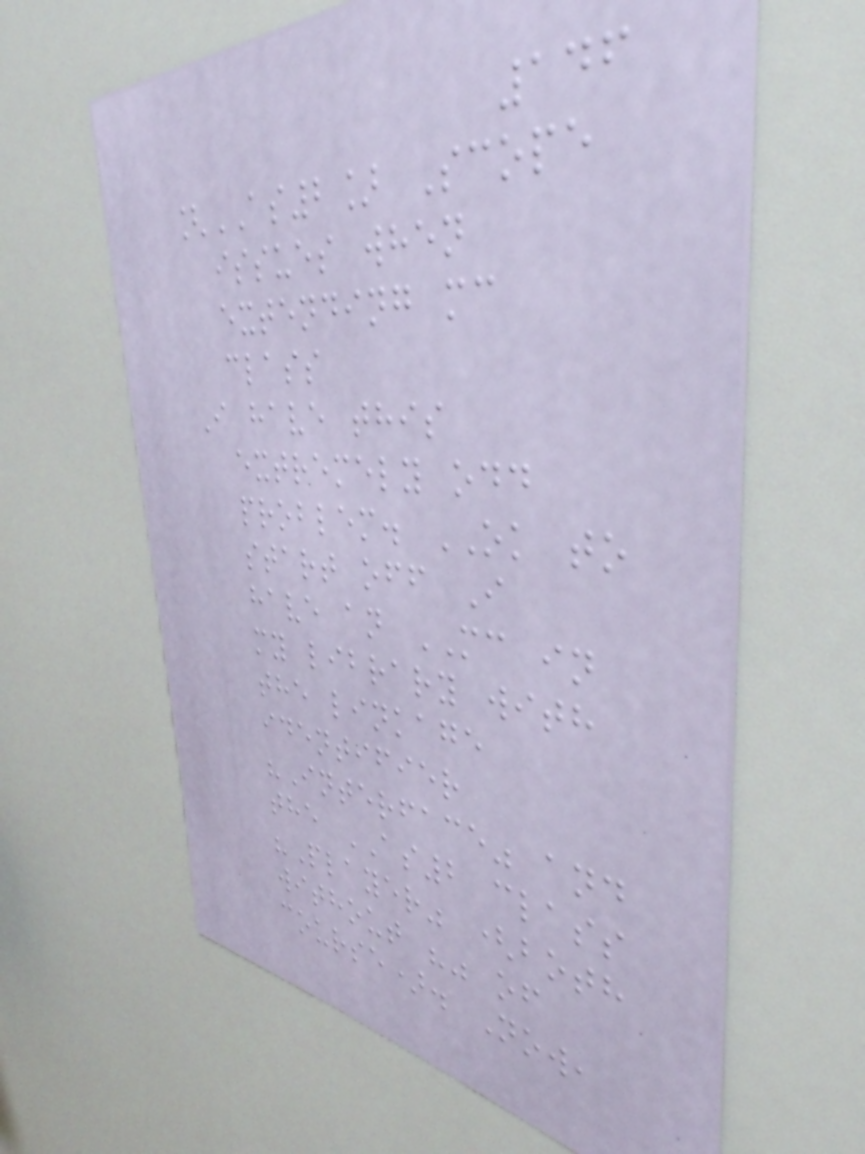146
[AS2] Scope
issues when
extending mc
class
I have this
extremely odd
problem. OK to
start off I
have an MC in
my library with
the linkage
identifier
"Interface" and
the AS2 class
"Player" (both
without "" of
course). Now,
